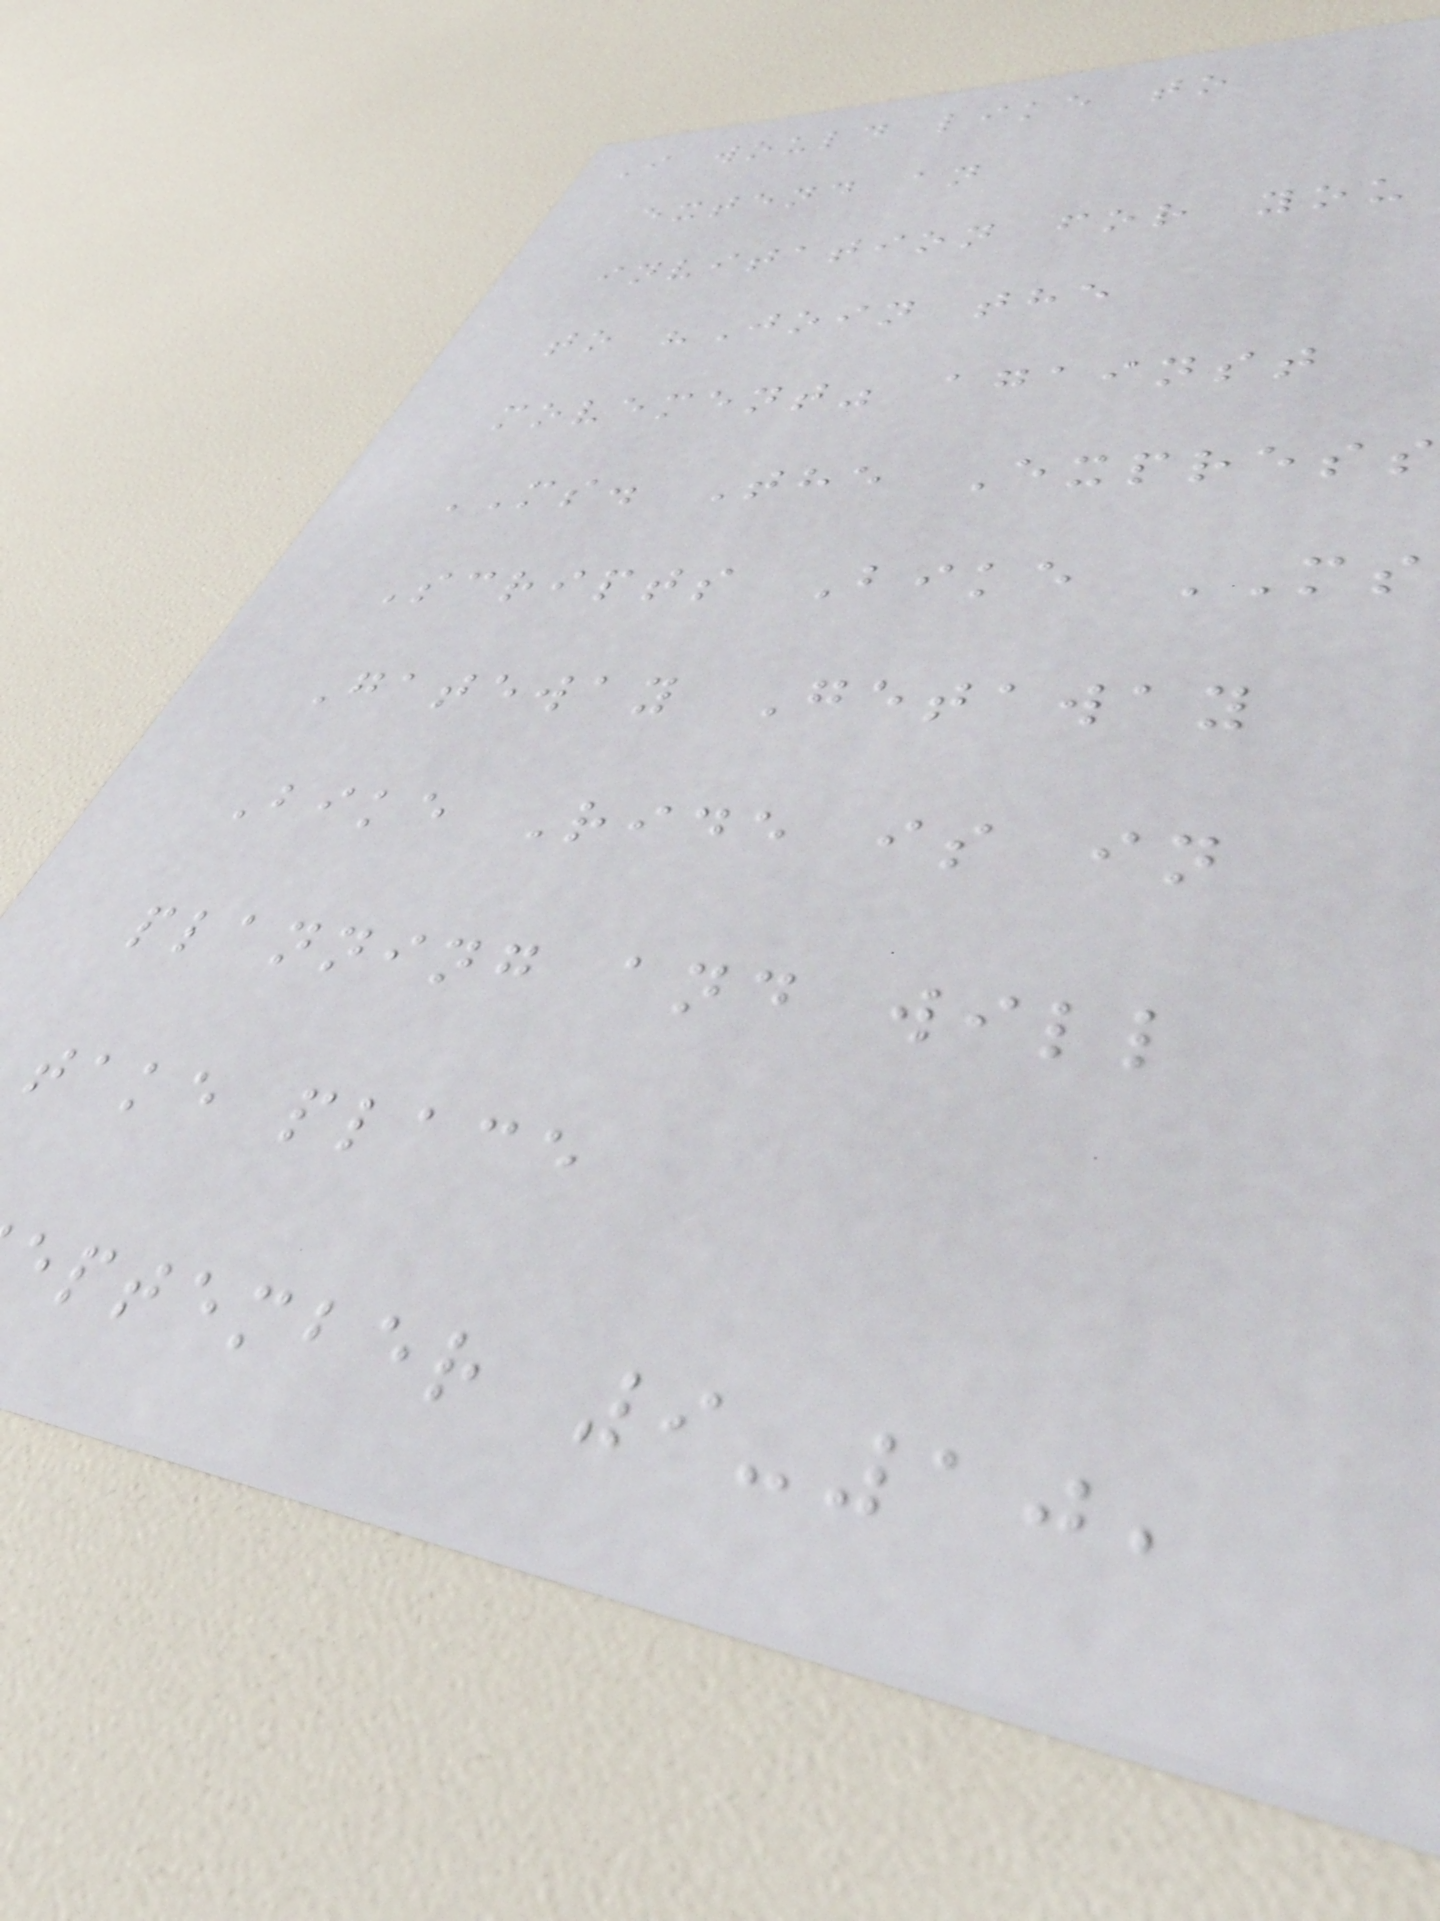I would like to
extend an
invitation for you
to "Join the
movement" against
MS. The Express
Scripts Bike MS
Gateway Getaway
Bike Ride is in
planning and will
take place
eptember 9-10,
